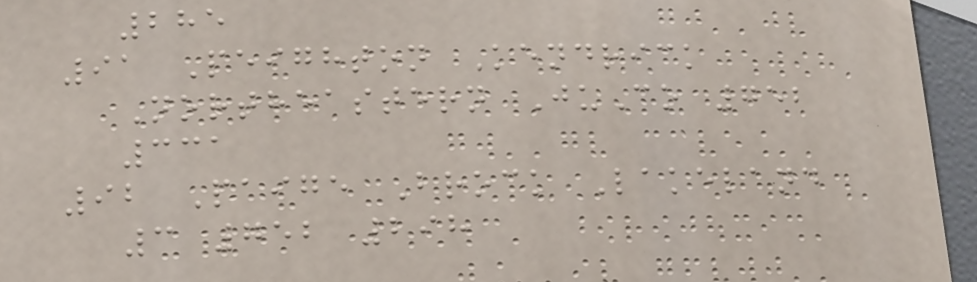285
91 Peighton Kendrick
Northeastern JuCo 752
331
92 Paige Brock Lakeland
3 752 298
